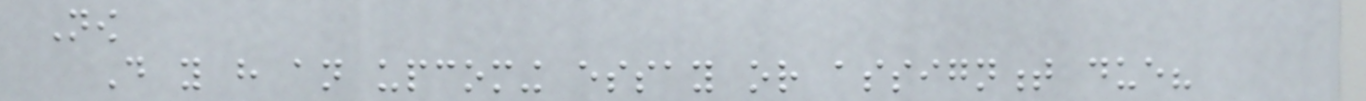Now
Do you have an upcoming essay or assignment due?
